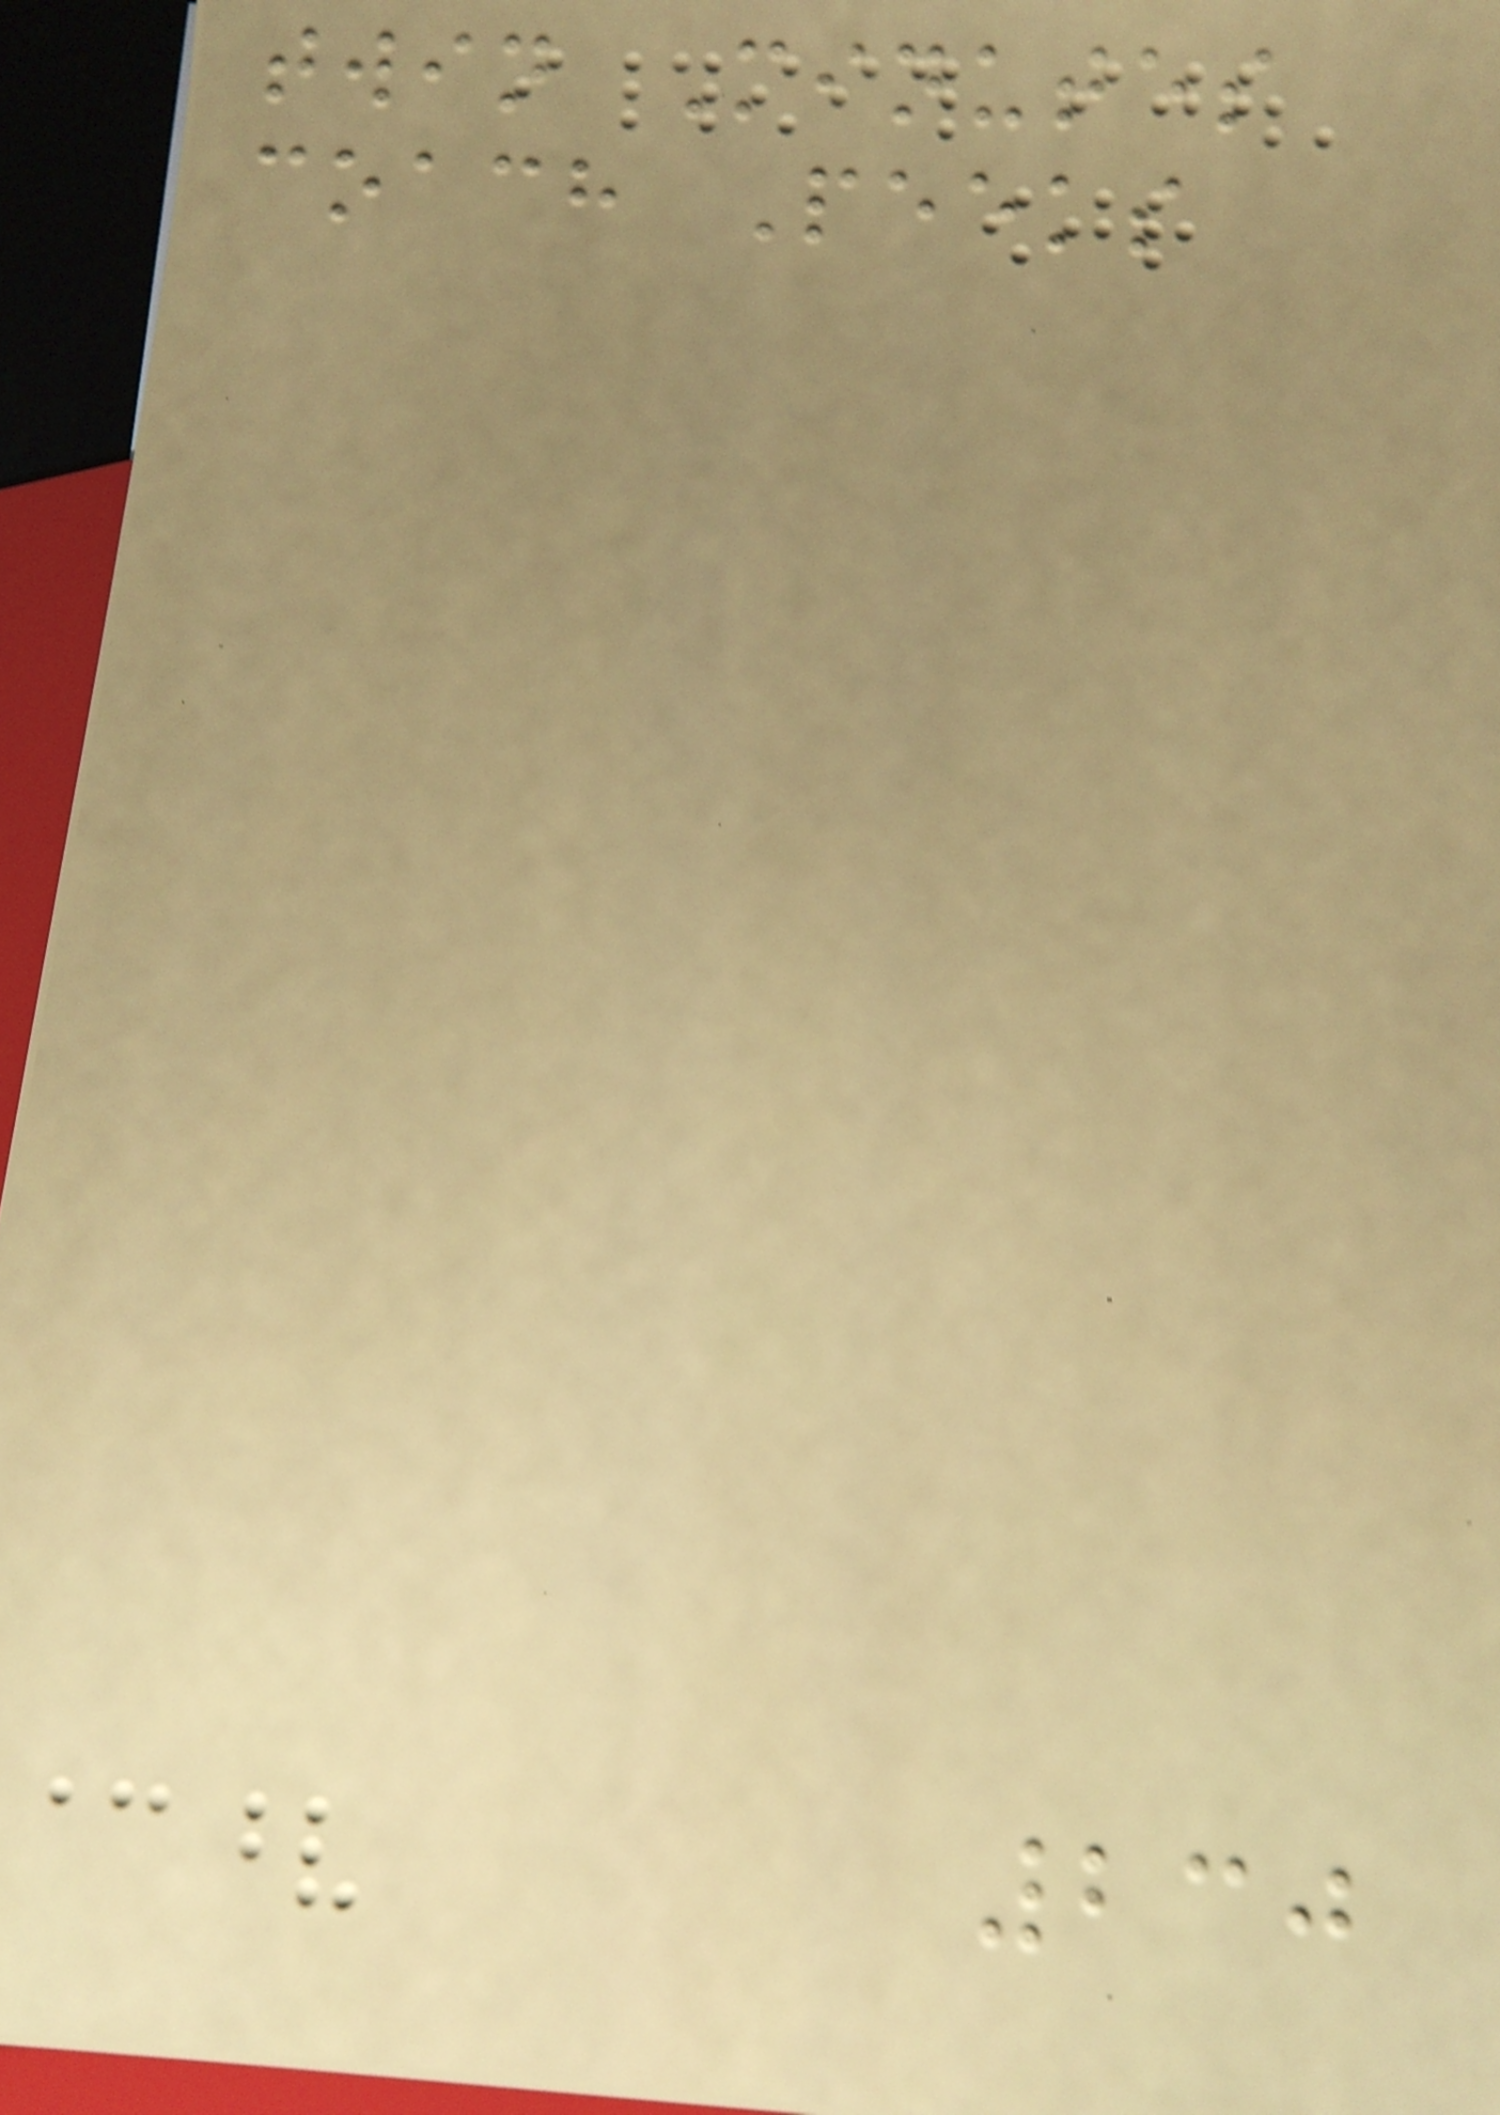twin Minutes
coach Peeks
230
